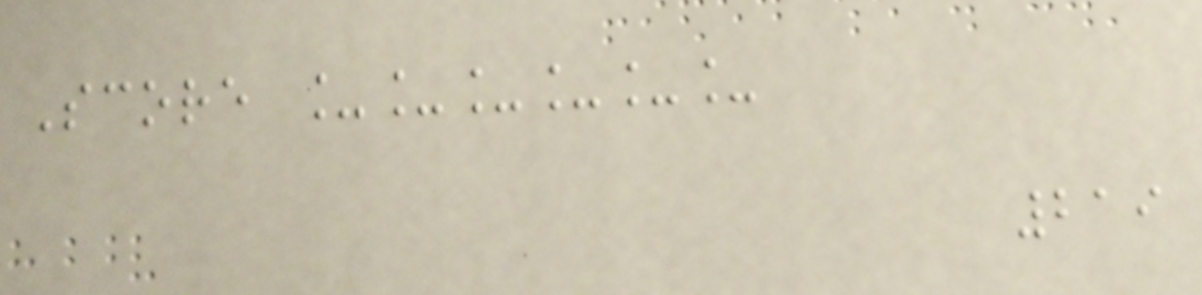Score ______
219
